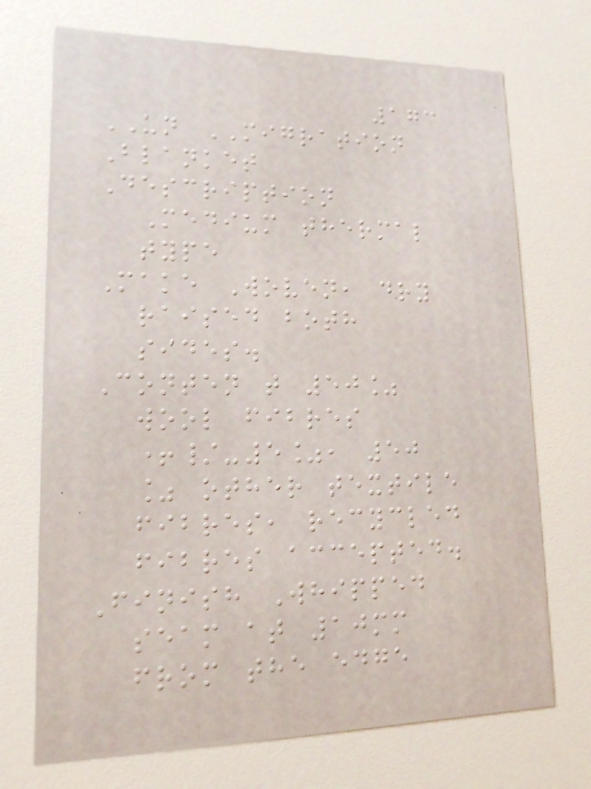173
UN MIGRATION
Blanket
Description
Medium thermal
type
Make Woven, dry
raised both
sides.
Conten t 50%
wool fibres
+/-5%, 50
% other textile
fibres, recycled
fibres accepted.
Finish Whipped
seam at 10mm
from the edge
